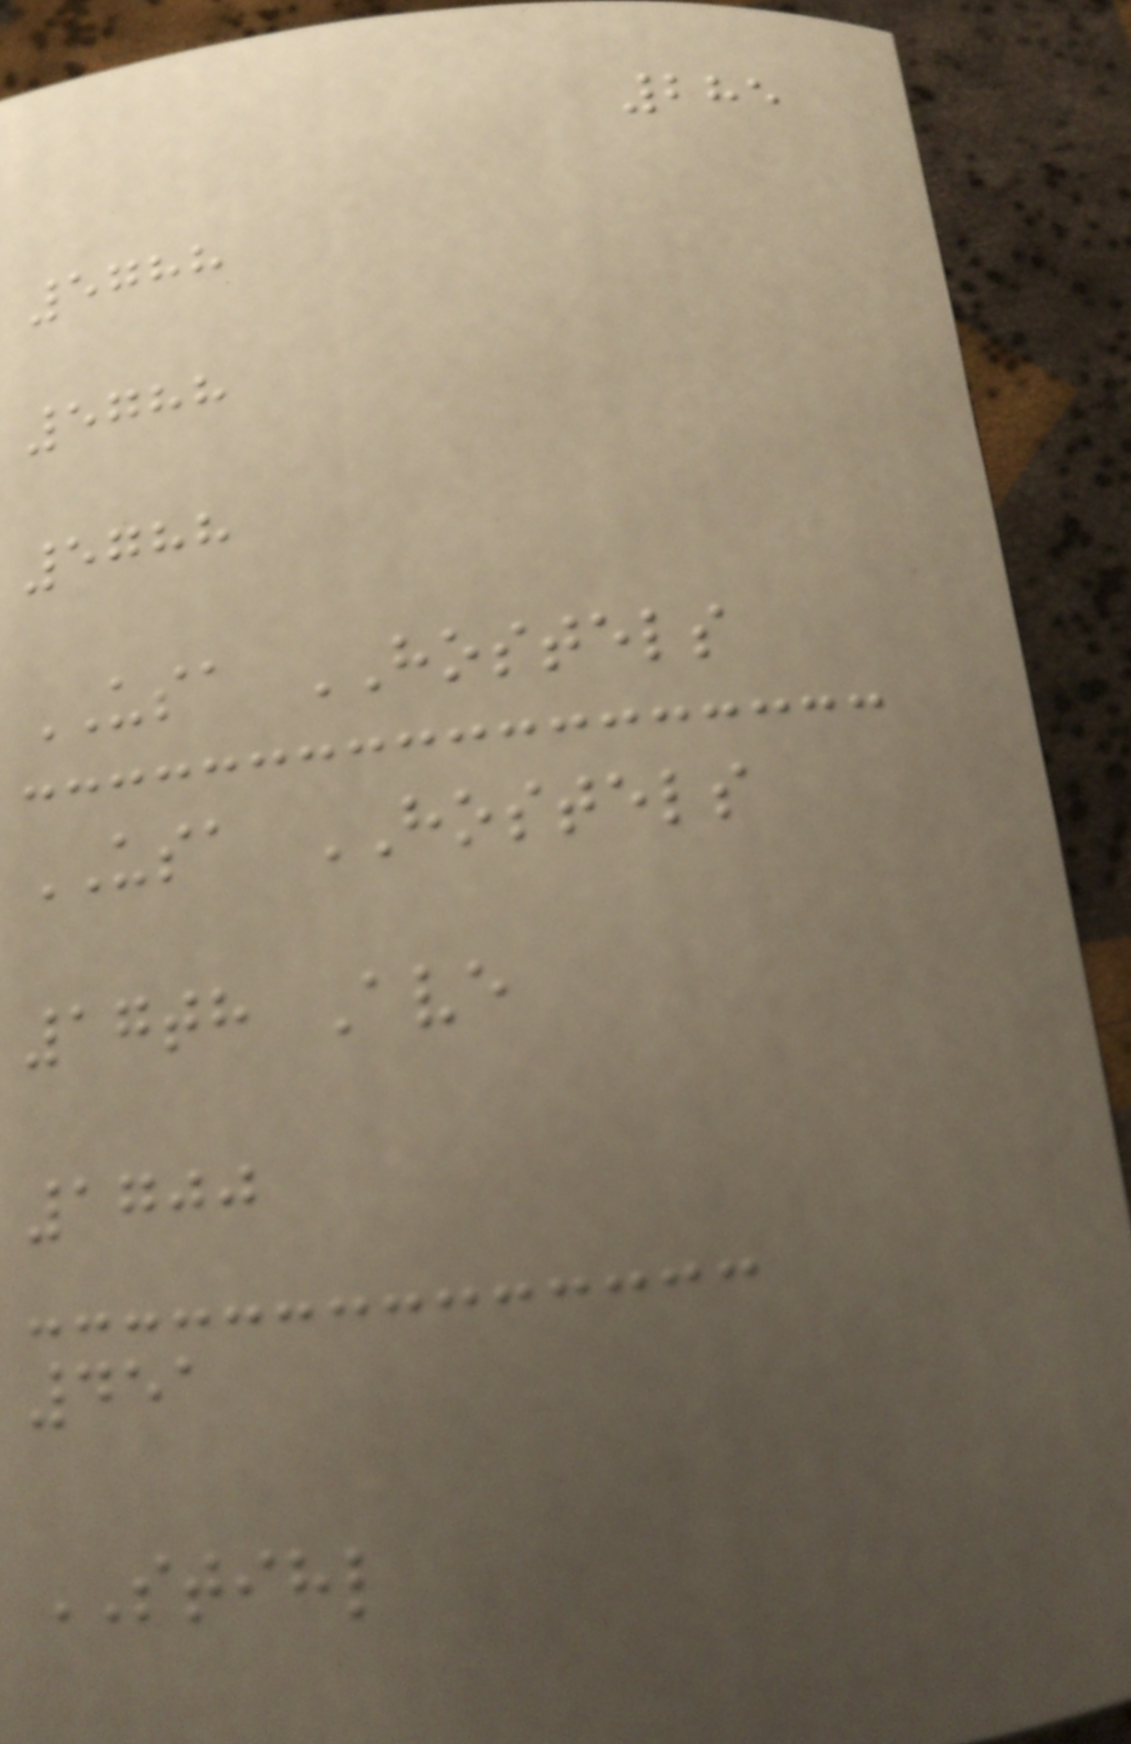285
5788
5788
5788
USA HOSTELS
USA HOSTELS
17th Ave
1700
451
STIHL
